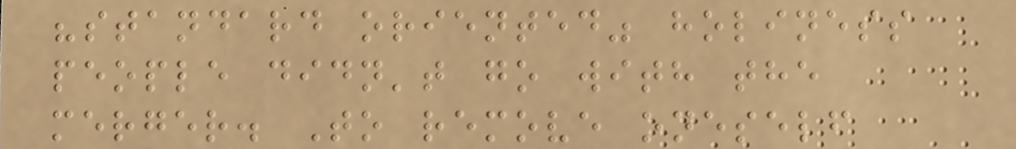"standard oriented" holiness
people didn't go with the
merger. To remove oneself
